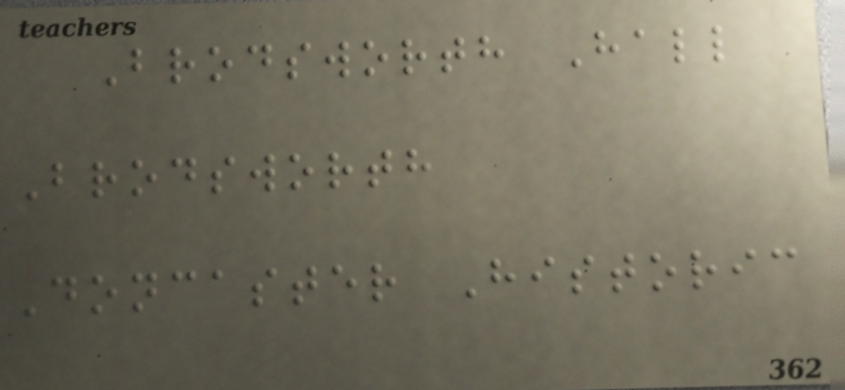Brodsworth Hall
Brodsworth
Doncaster Historic
